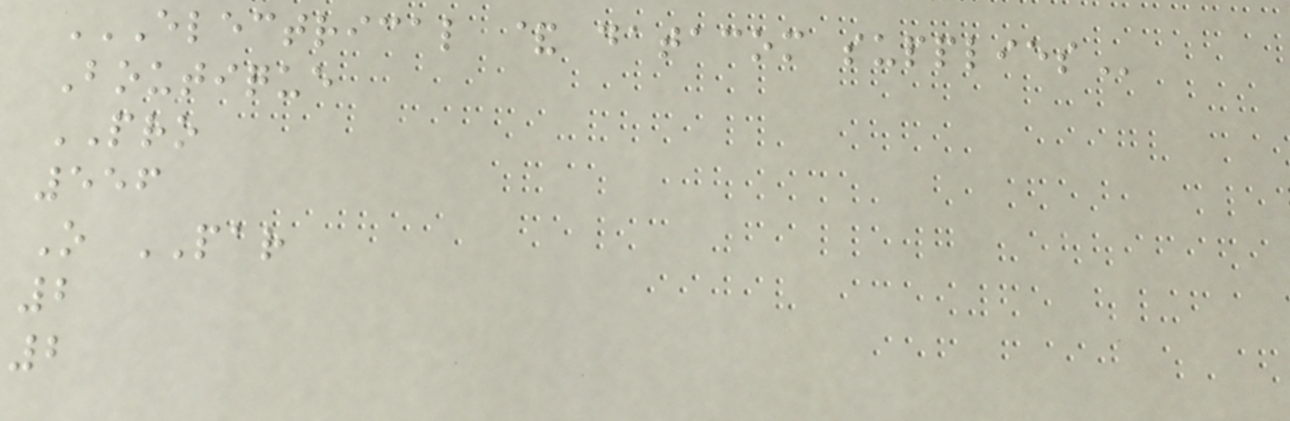ELECTRICAL & DATACOM SUPPLIES
Boutique
PRO
556
O PAR
2
2
